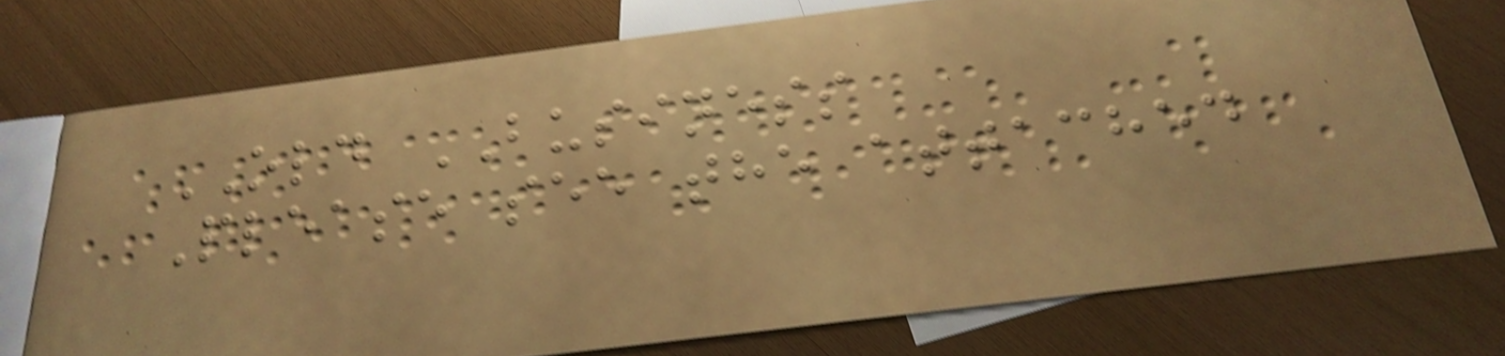OLD BUSINESS
Please see the attached
